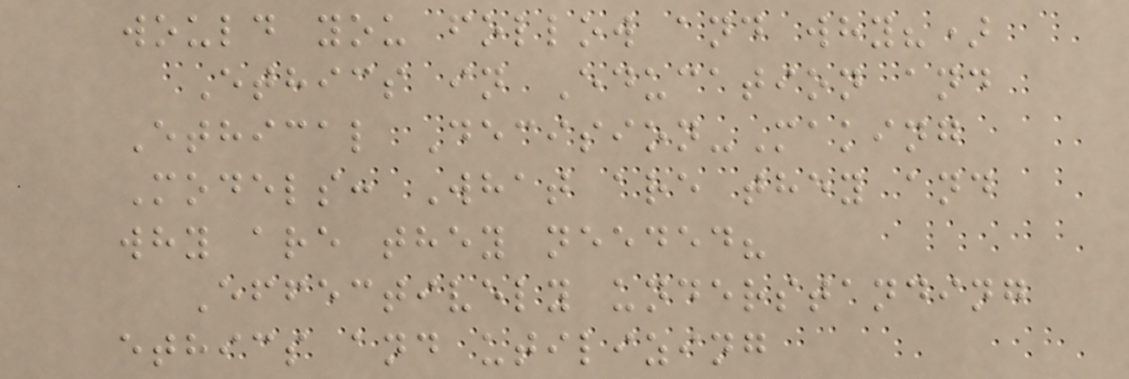would you follow and why?)
Ethics in Education and
Ethical Decision-Making
Models: What are they and
why are they needed?
Effectively understanding
ethics and utilizing
